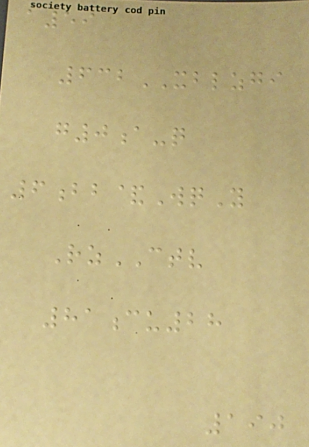a59
632XBLZGI
g0a-q
6bb&WqY
RzCTV
81cu28
190
